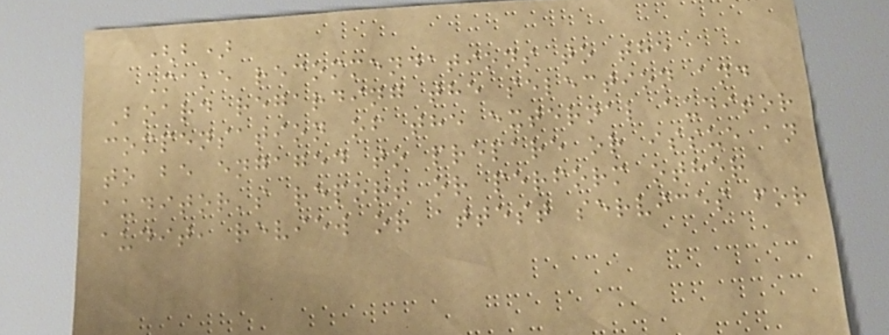(b)
Make recommendations to the
Board regarding the selection and
compensation of the external auditor
to be engaged to prepare or issue an
auditor's report or perform other
audit, review or attest services for
